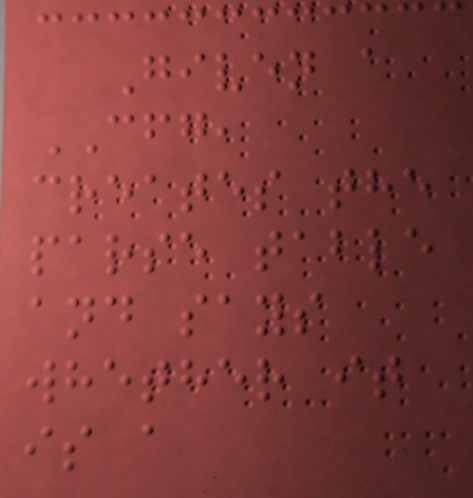Given a
CFG,
creates the
parse table
and says
whether it
is a
